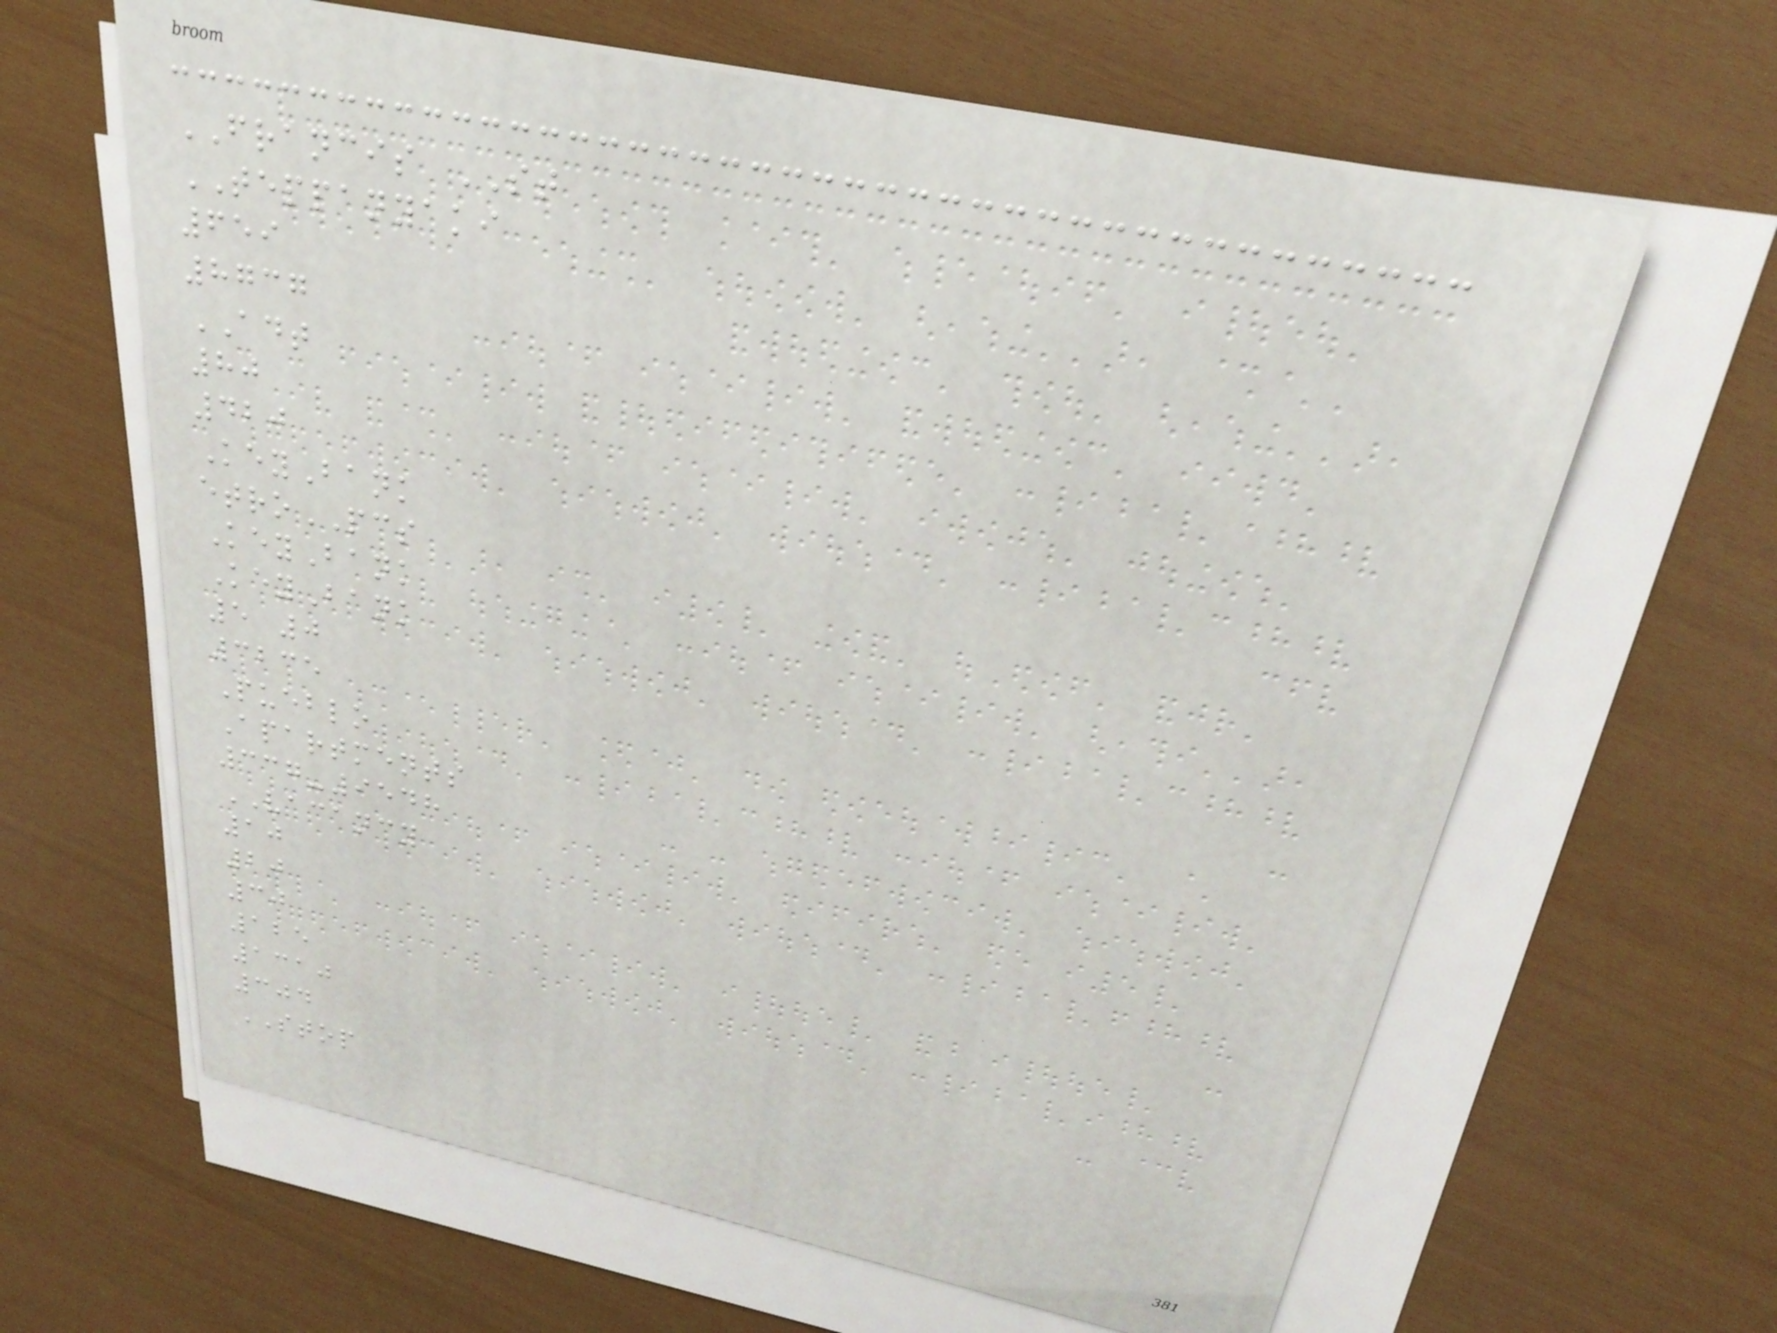FRANCIS ST
TEPPANYAKI
659
8737
ADT
80
420
KeyBank
etroPCS
KeyBank
KeyBank
5 0
3235
Pueblo
Apartments
337-9548
VACANCY
10
20
30
125
1310
304
STOP
